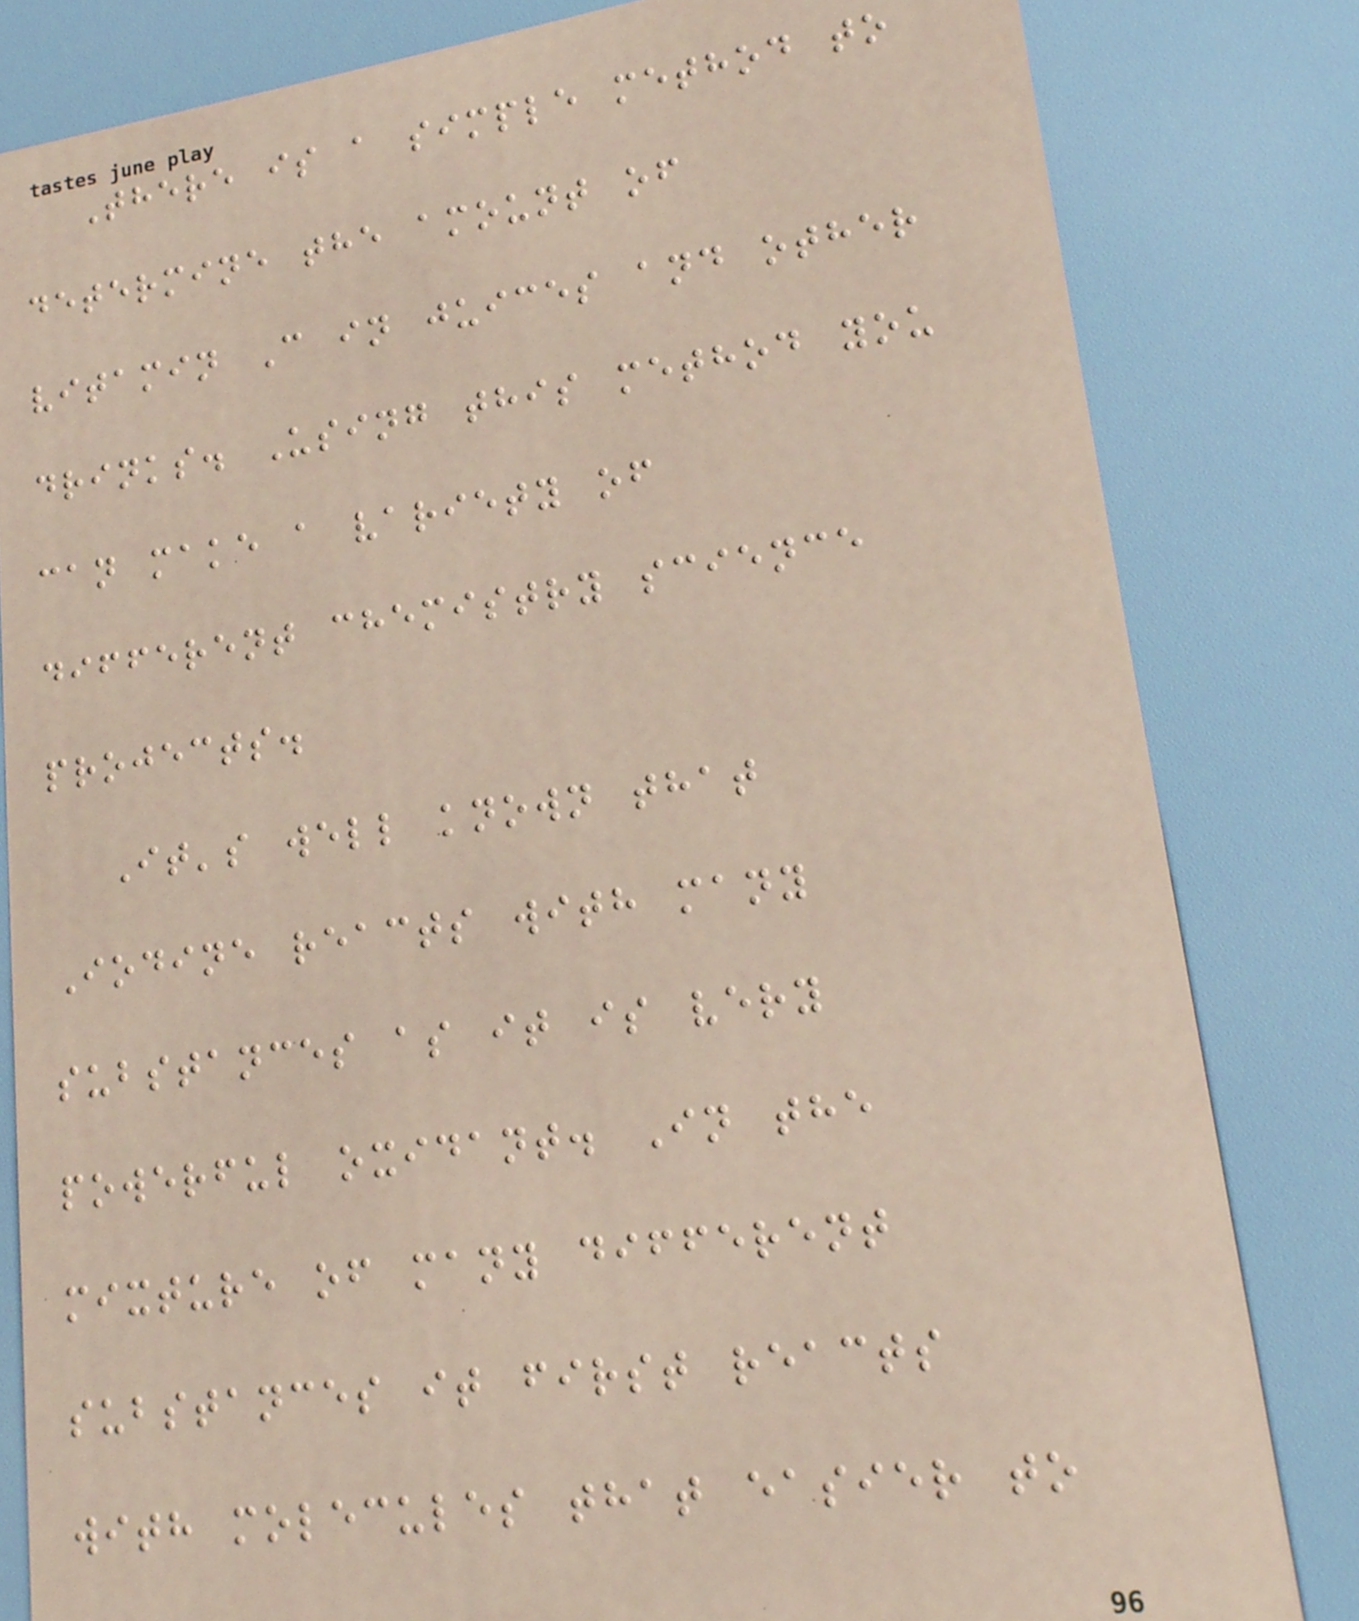There is a simple method to
determine the amount of
vitamin C in juices and other
drinks. Using this method you
can make a variety of
different chemistry science
projects.
It's well known that
Iodine reacts with many
substances as it is very
powerful oxidant. In the
mixture of many different
substances it first reacts
with molecules that easier to
